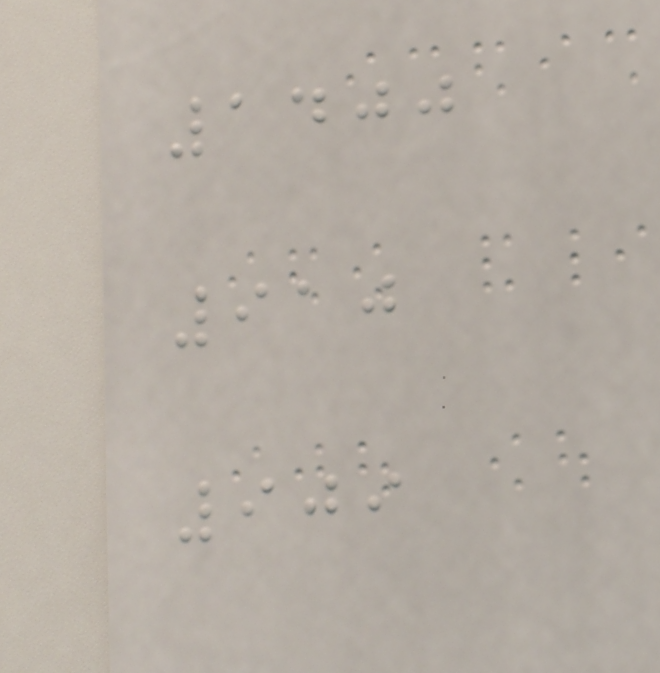1400
910
909
